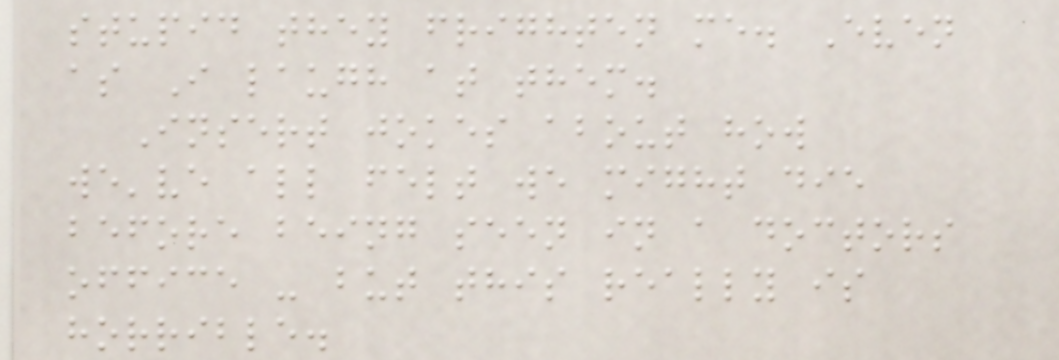stupid they frighten me. Even
as I laugh at them.
Insert jokes about how
we've all felt we might die
before being seen in a doctors
office - but this really is
horrible.
